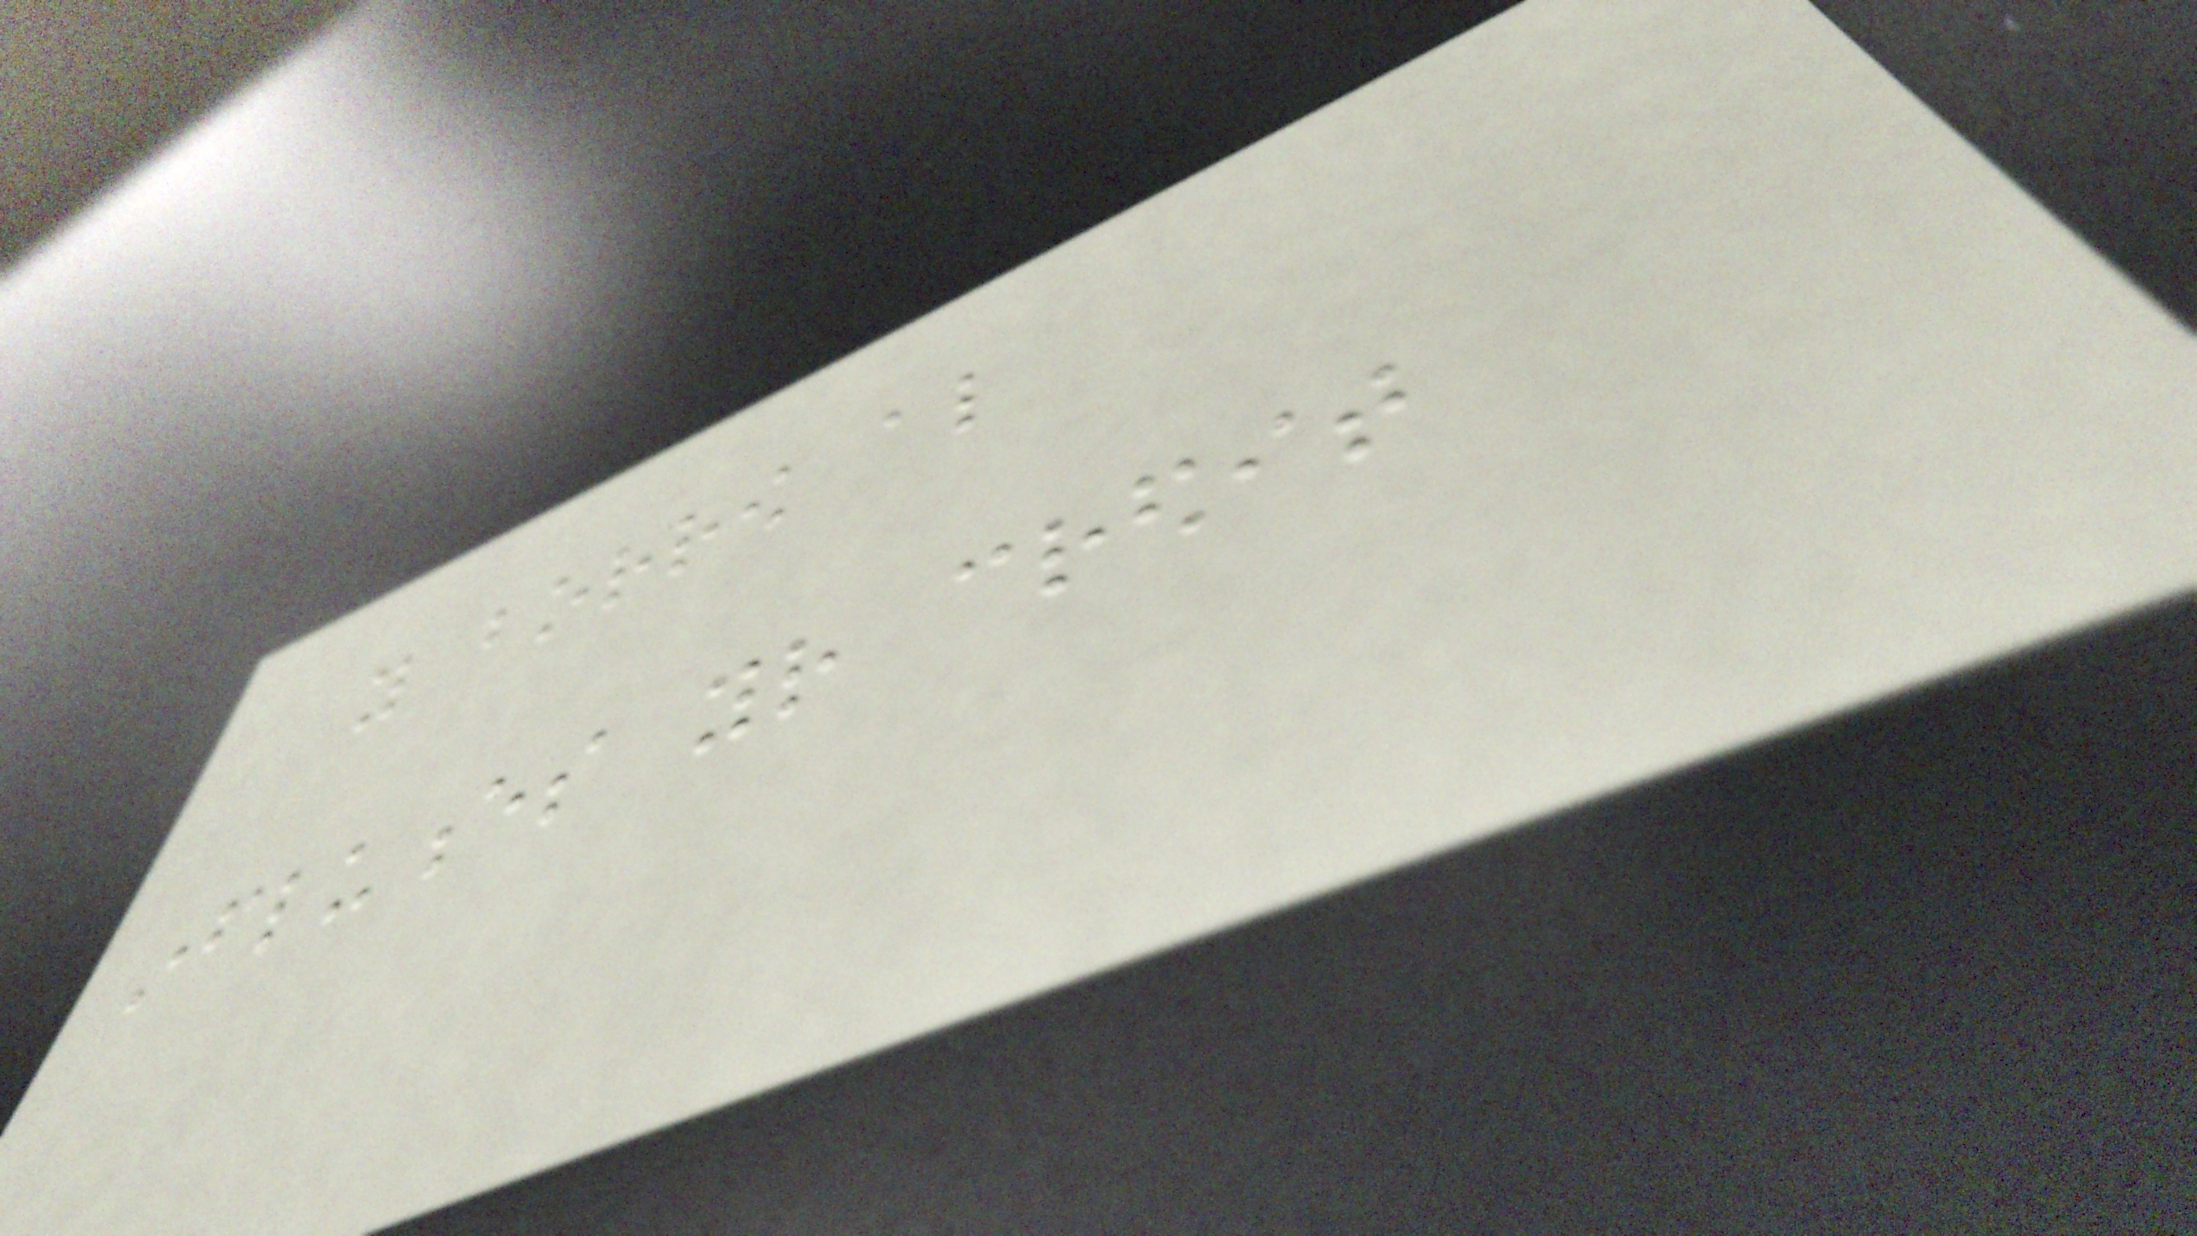you borrow also
influences your credit
